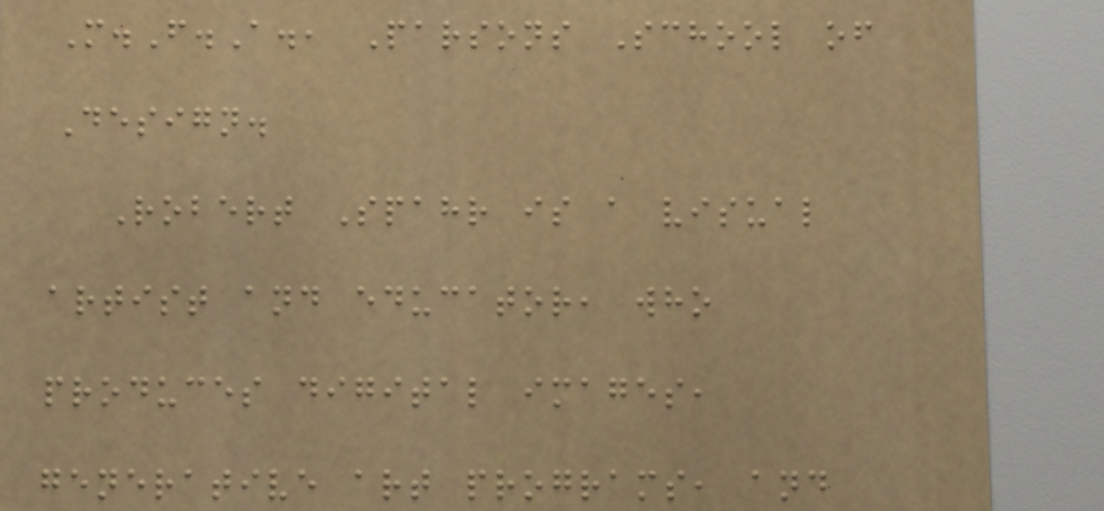M.F.A., Parsons School of
Design.
Robert Spahr is a visual
artist and educator, who
produces digital images,
generative art programs, and
